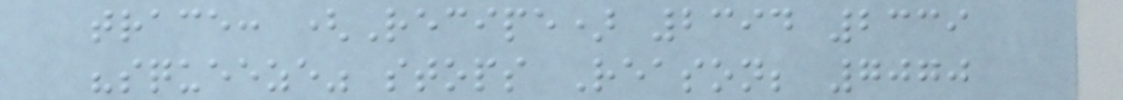trace: (Recipe) 2394 2339
"squeeze" stops Reason; 7070
